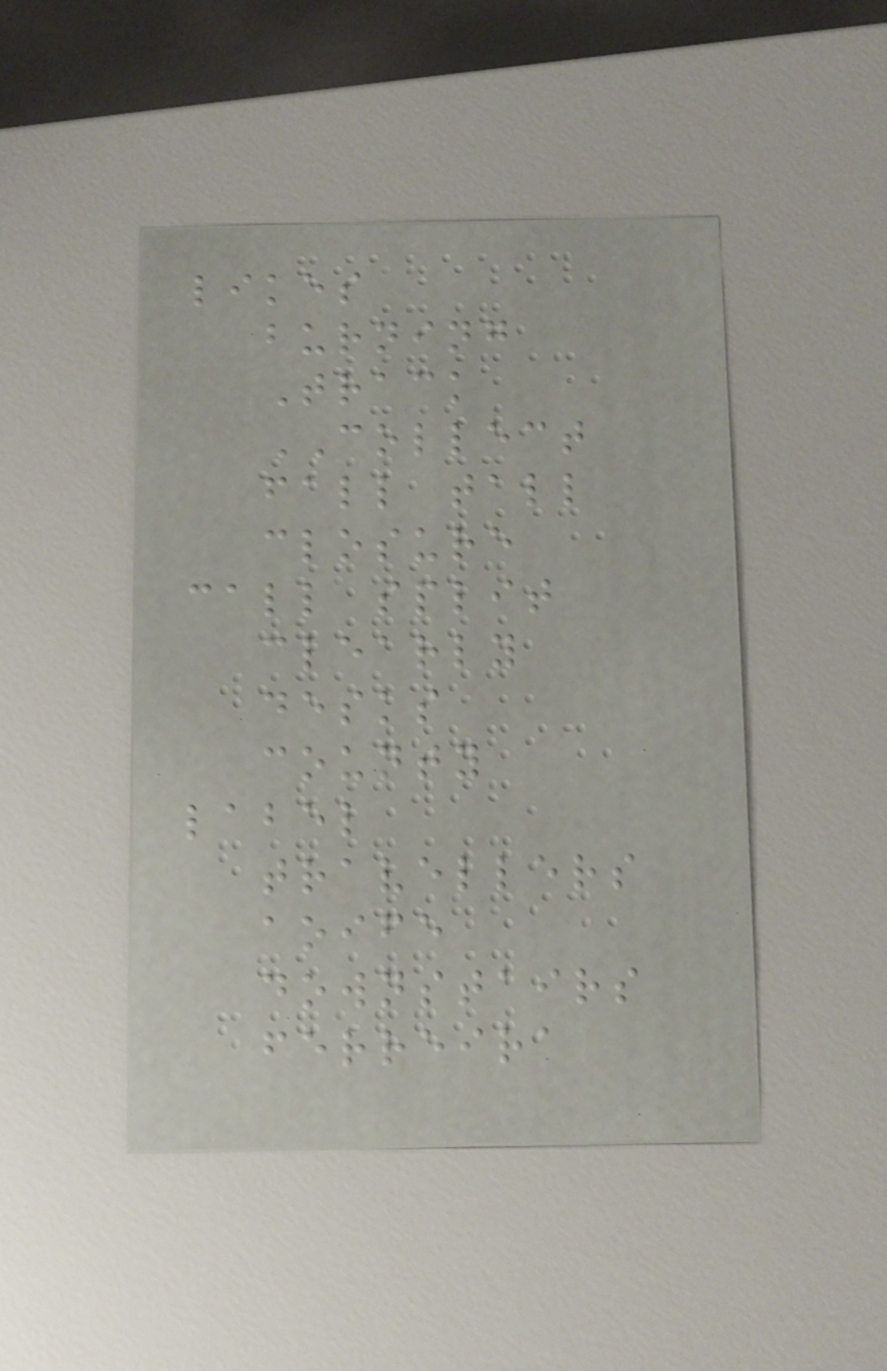likes
burning
Track
COLLECT
fall tall
closure
call split
clearly
desks
county
label
travellers
aoife
downstairs
ferreira
